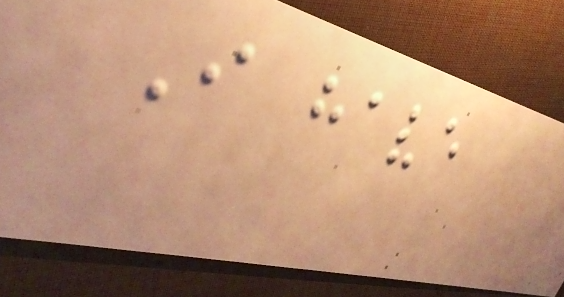I have
